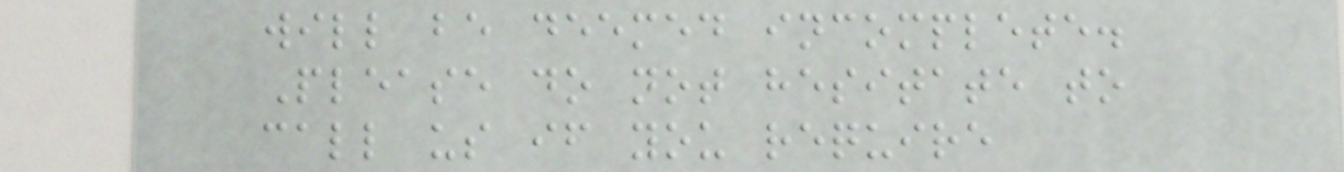will be deemed incomplete.
Please do not hesitate to
call us if you require
